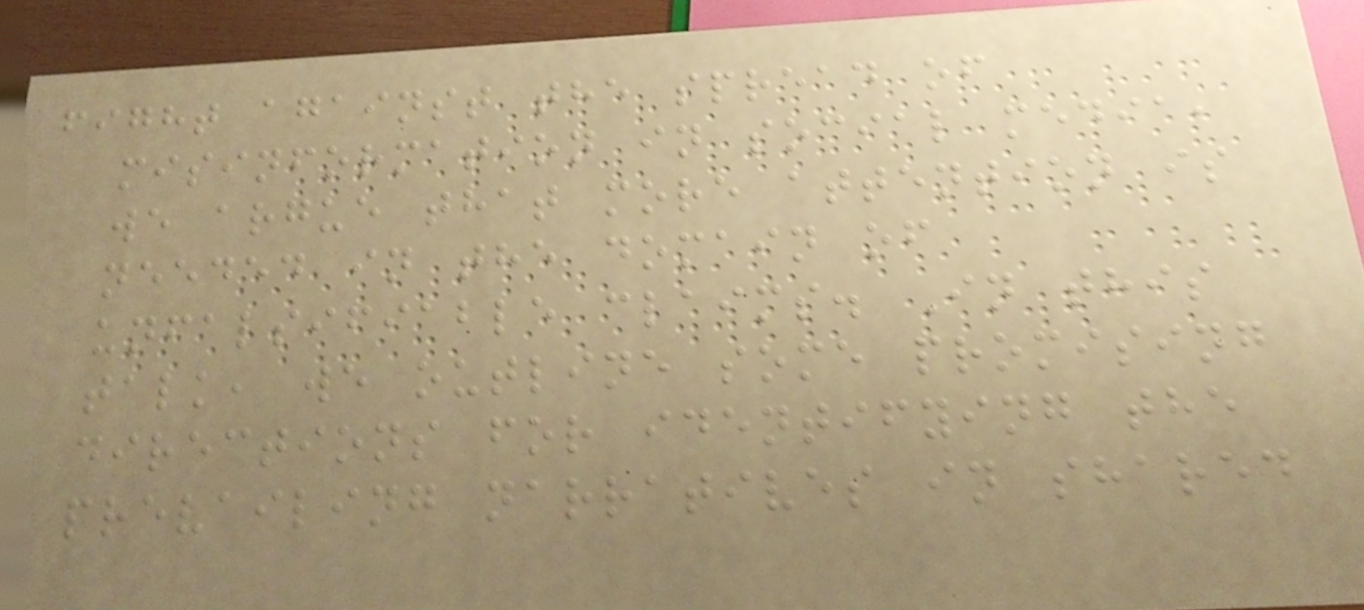fight against the spread of
misinformation in social media,
we argue that more attention is
needed in the domain of
unfalsifiable claims. In this
talk, we outline some promising
directions for identifying the
prevailing narratives in shared
